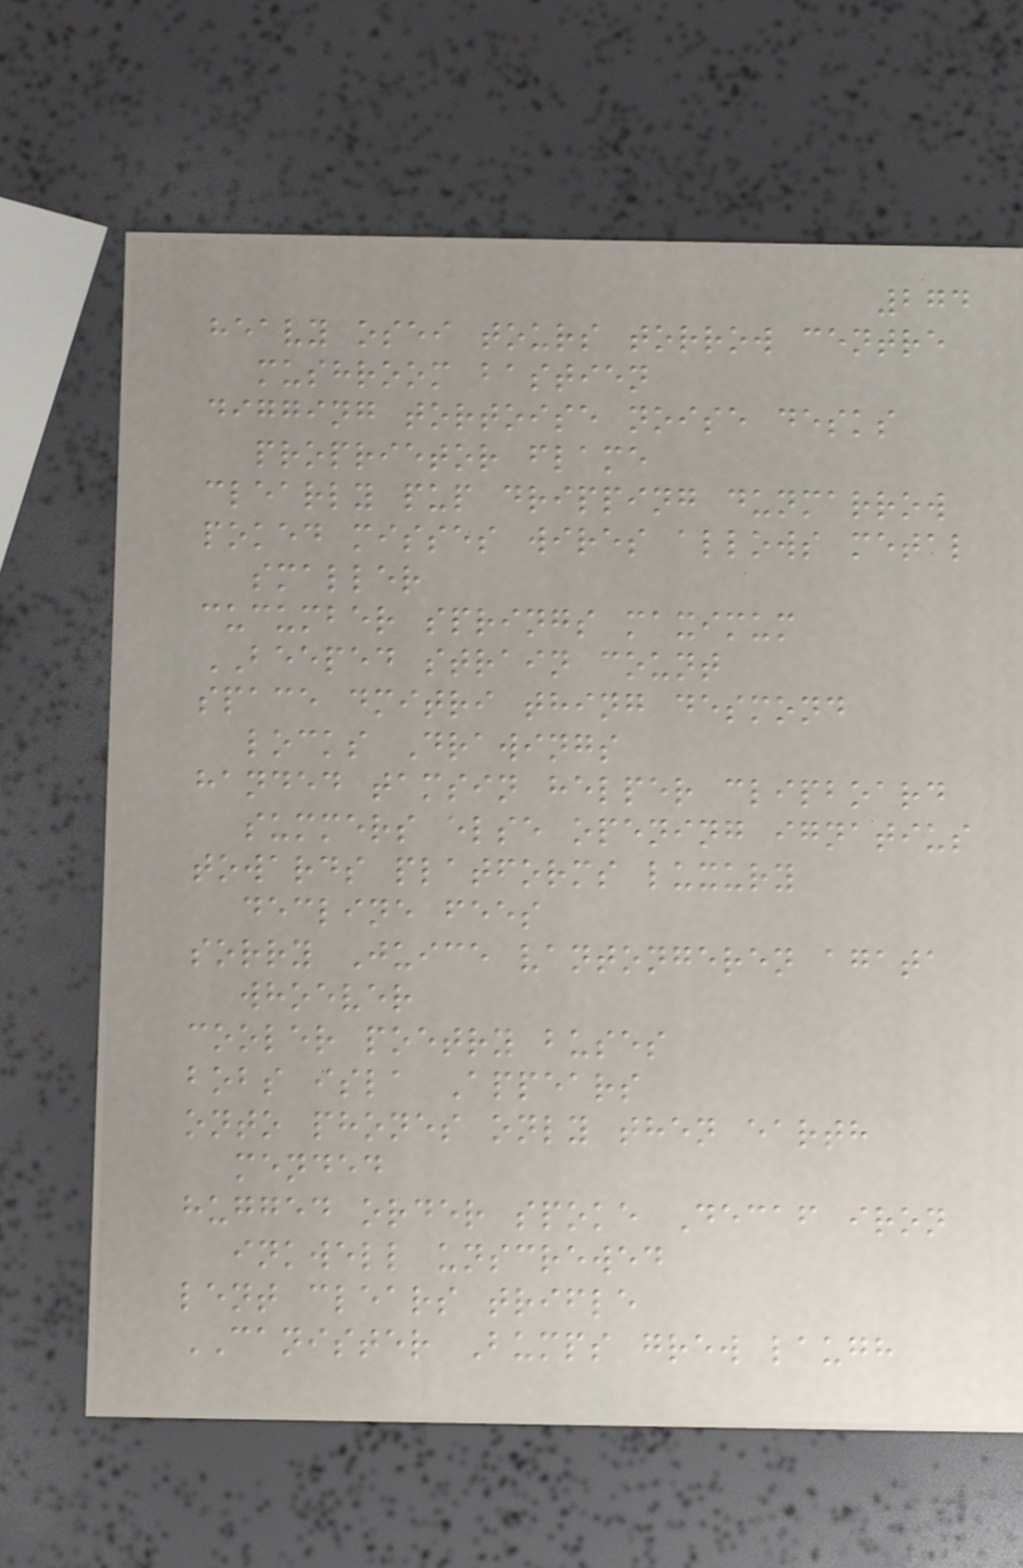274
heavy osei tours torrow centre
mushroom bastien
digging tortoise noise desks
proprietor flame
clearly pup dripping dunmarrow
poked misses wires allows metal
smaller
cucumber springs maximum
BEEPED strain count
space dmitri thing desmond
locks Drawings
handed tamsin helper clipboard
summers else opening ignatius
towards platforms luxury
decline fees
sorry Juice vantongeren agata
whoever
cooler poetry buses
bobs isla Appears
onto phones only then earth
mended
hugged order spoke Decaf iron
inkwell unscrewed
lent clears trifle
CANISTER Bumps grew laugh
